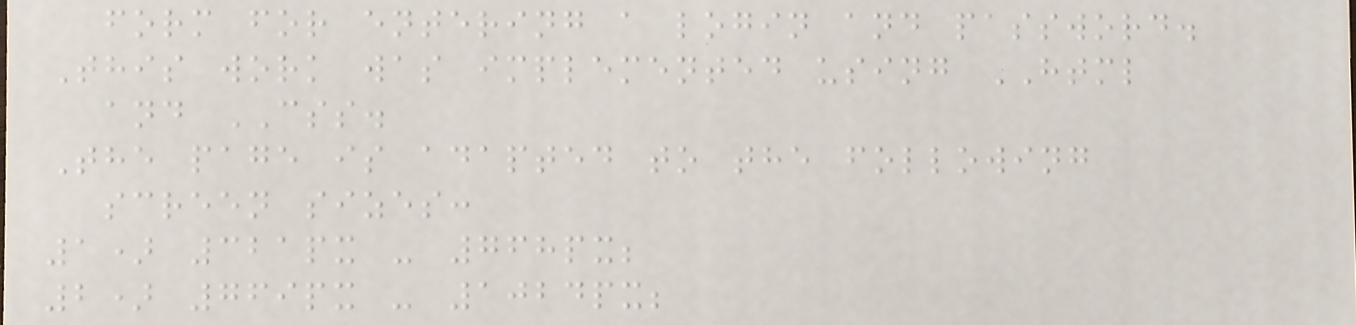form for entering a login and password.
This work was implemented using HTML
and CSS.
The page is adapted to the following
screen sizes:
1) 321px - 768px;
2) 769px - 1024px;
